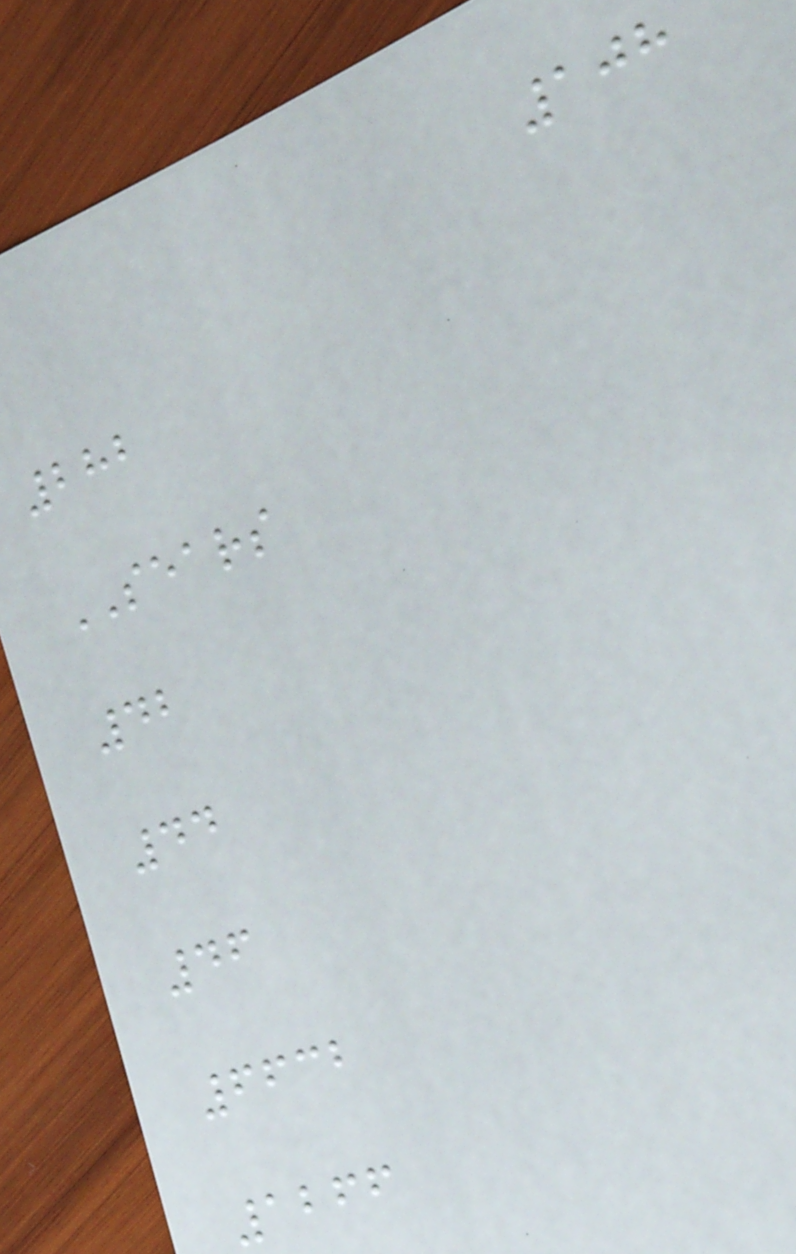108
282
SEARS
42
44
46
6632
1266
